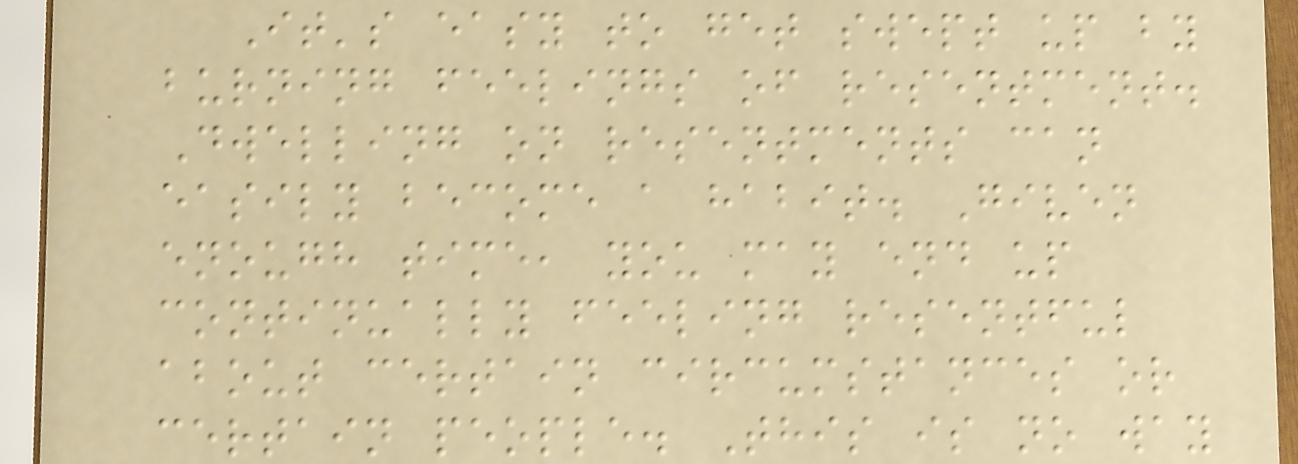It's easy to get swept up by
burning feelings of resentment.
Dwelling on resentments can
easily become a habit. Given
enough time, you may end up
continually feeling resentful
about certain circumstances or
certain people. This is no way
